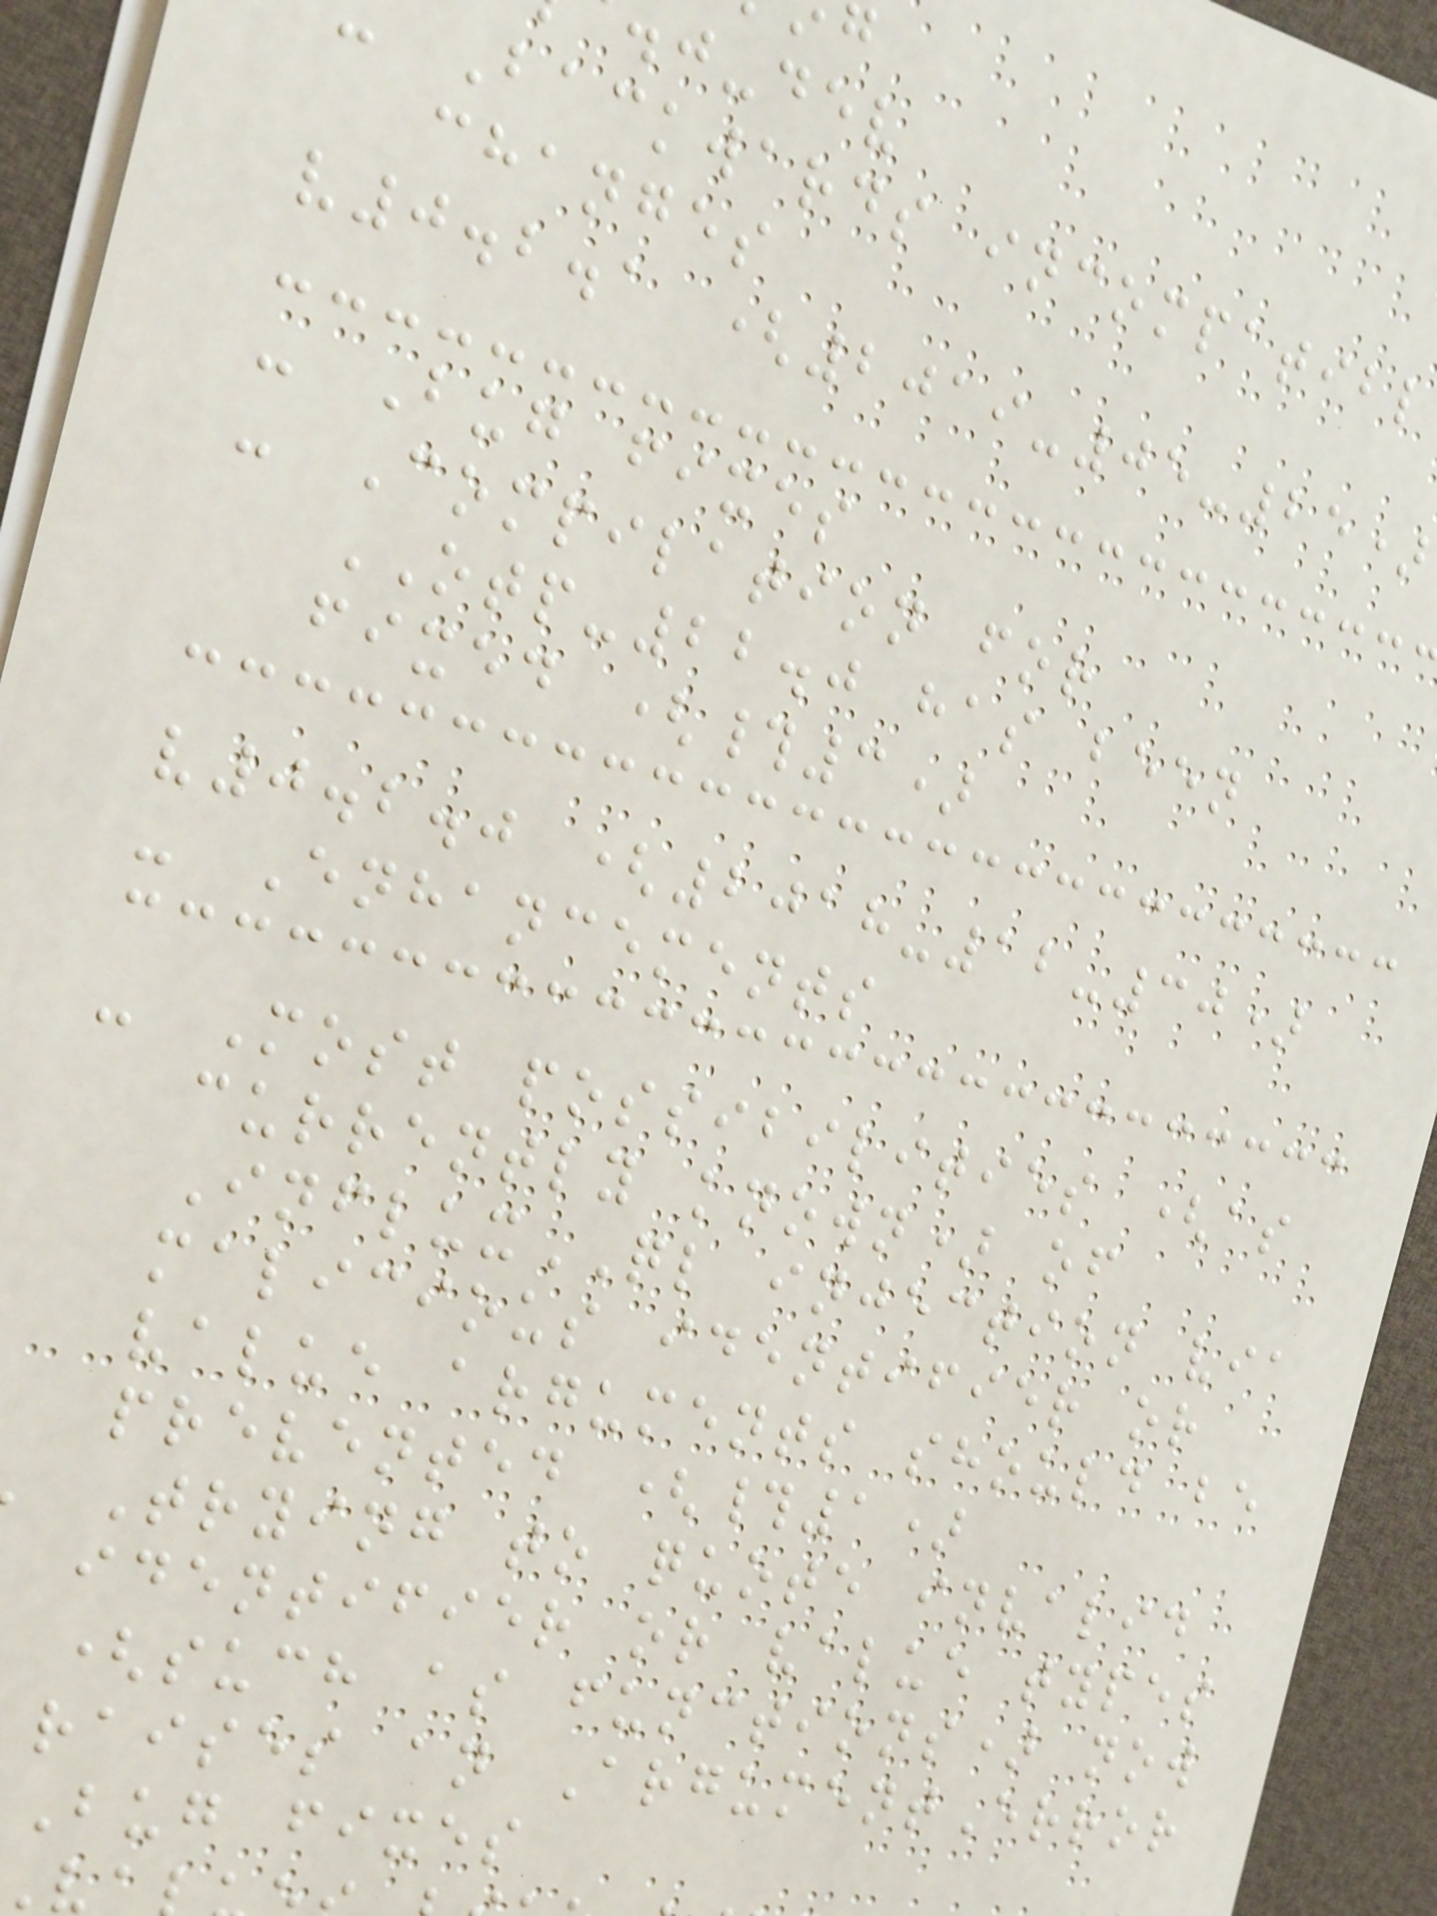.j-dev
Backwards incompatibl
changes
v0.2.1 (2019-05-25)
- Bug fixes
- Compilation for
OTP-22.0 has been
fixed (#3)
v0.2.0 (2018-12-30)
- Enhancements
- Most possibilities (as
currently known) of
InfluxQL injection via
malicious identifier or
value arguments should be
prevented (#1)
Trying to quote invalid
identifier or value types
(such as functions) now
raises an ArgumentError
Bug fixes
